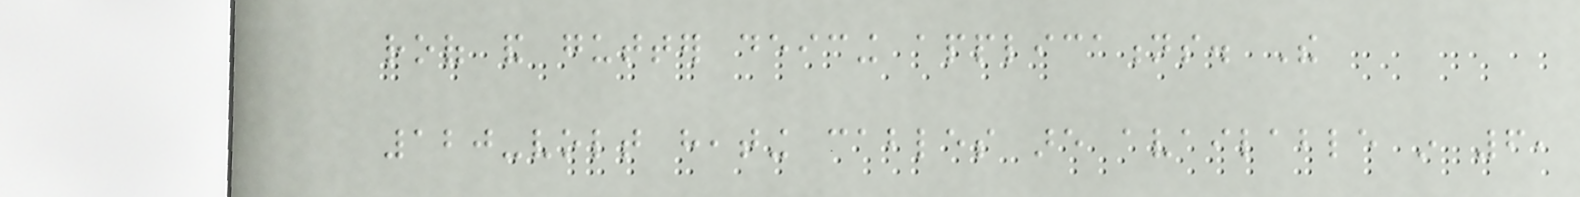roof and gutter deicing applications. The
120-volt heating cables are available in 6,
